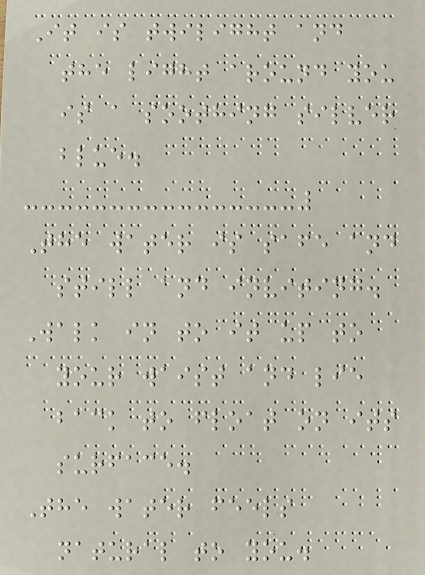It is twilight and
the light around you
is a soothing silver
blue.
The water is safe and
still and inviting.
Walk in to it up to
your waist and lie
back to float on its
surface.
The water feels
natural to you.
